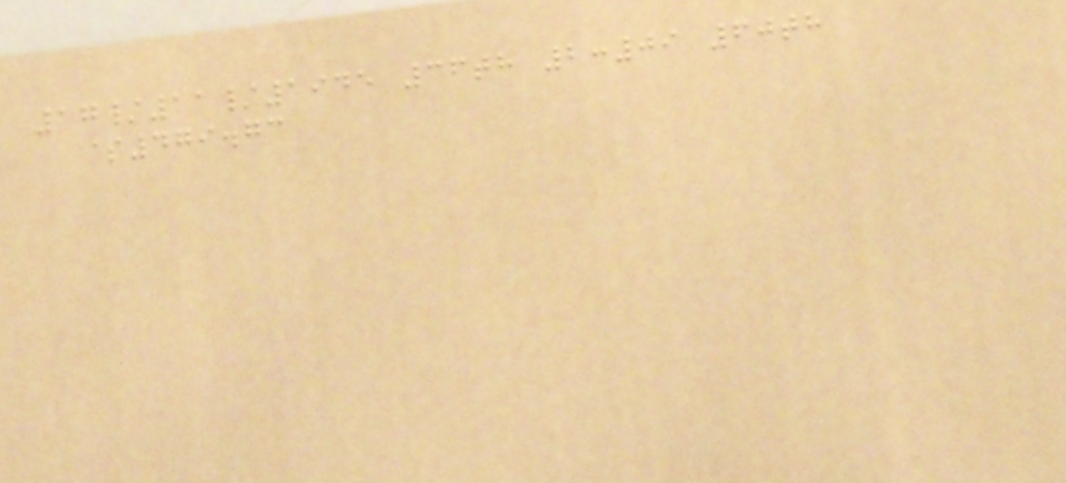17/11/1945 36th 2:09 60th
$479.73
